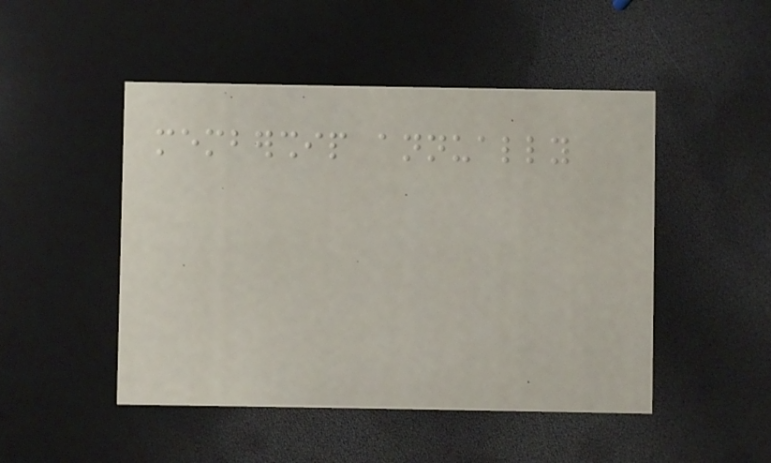membership annually
